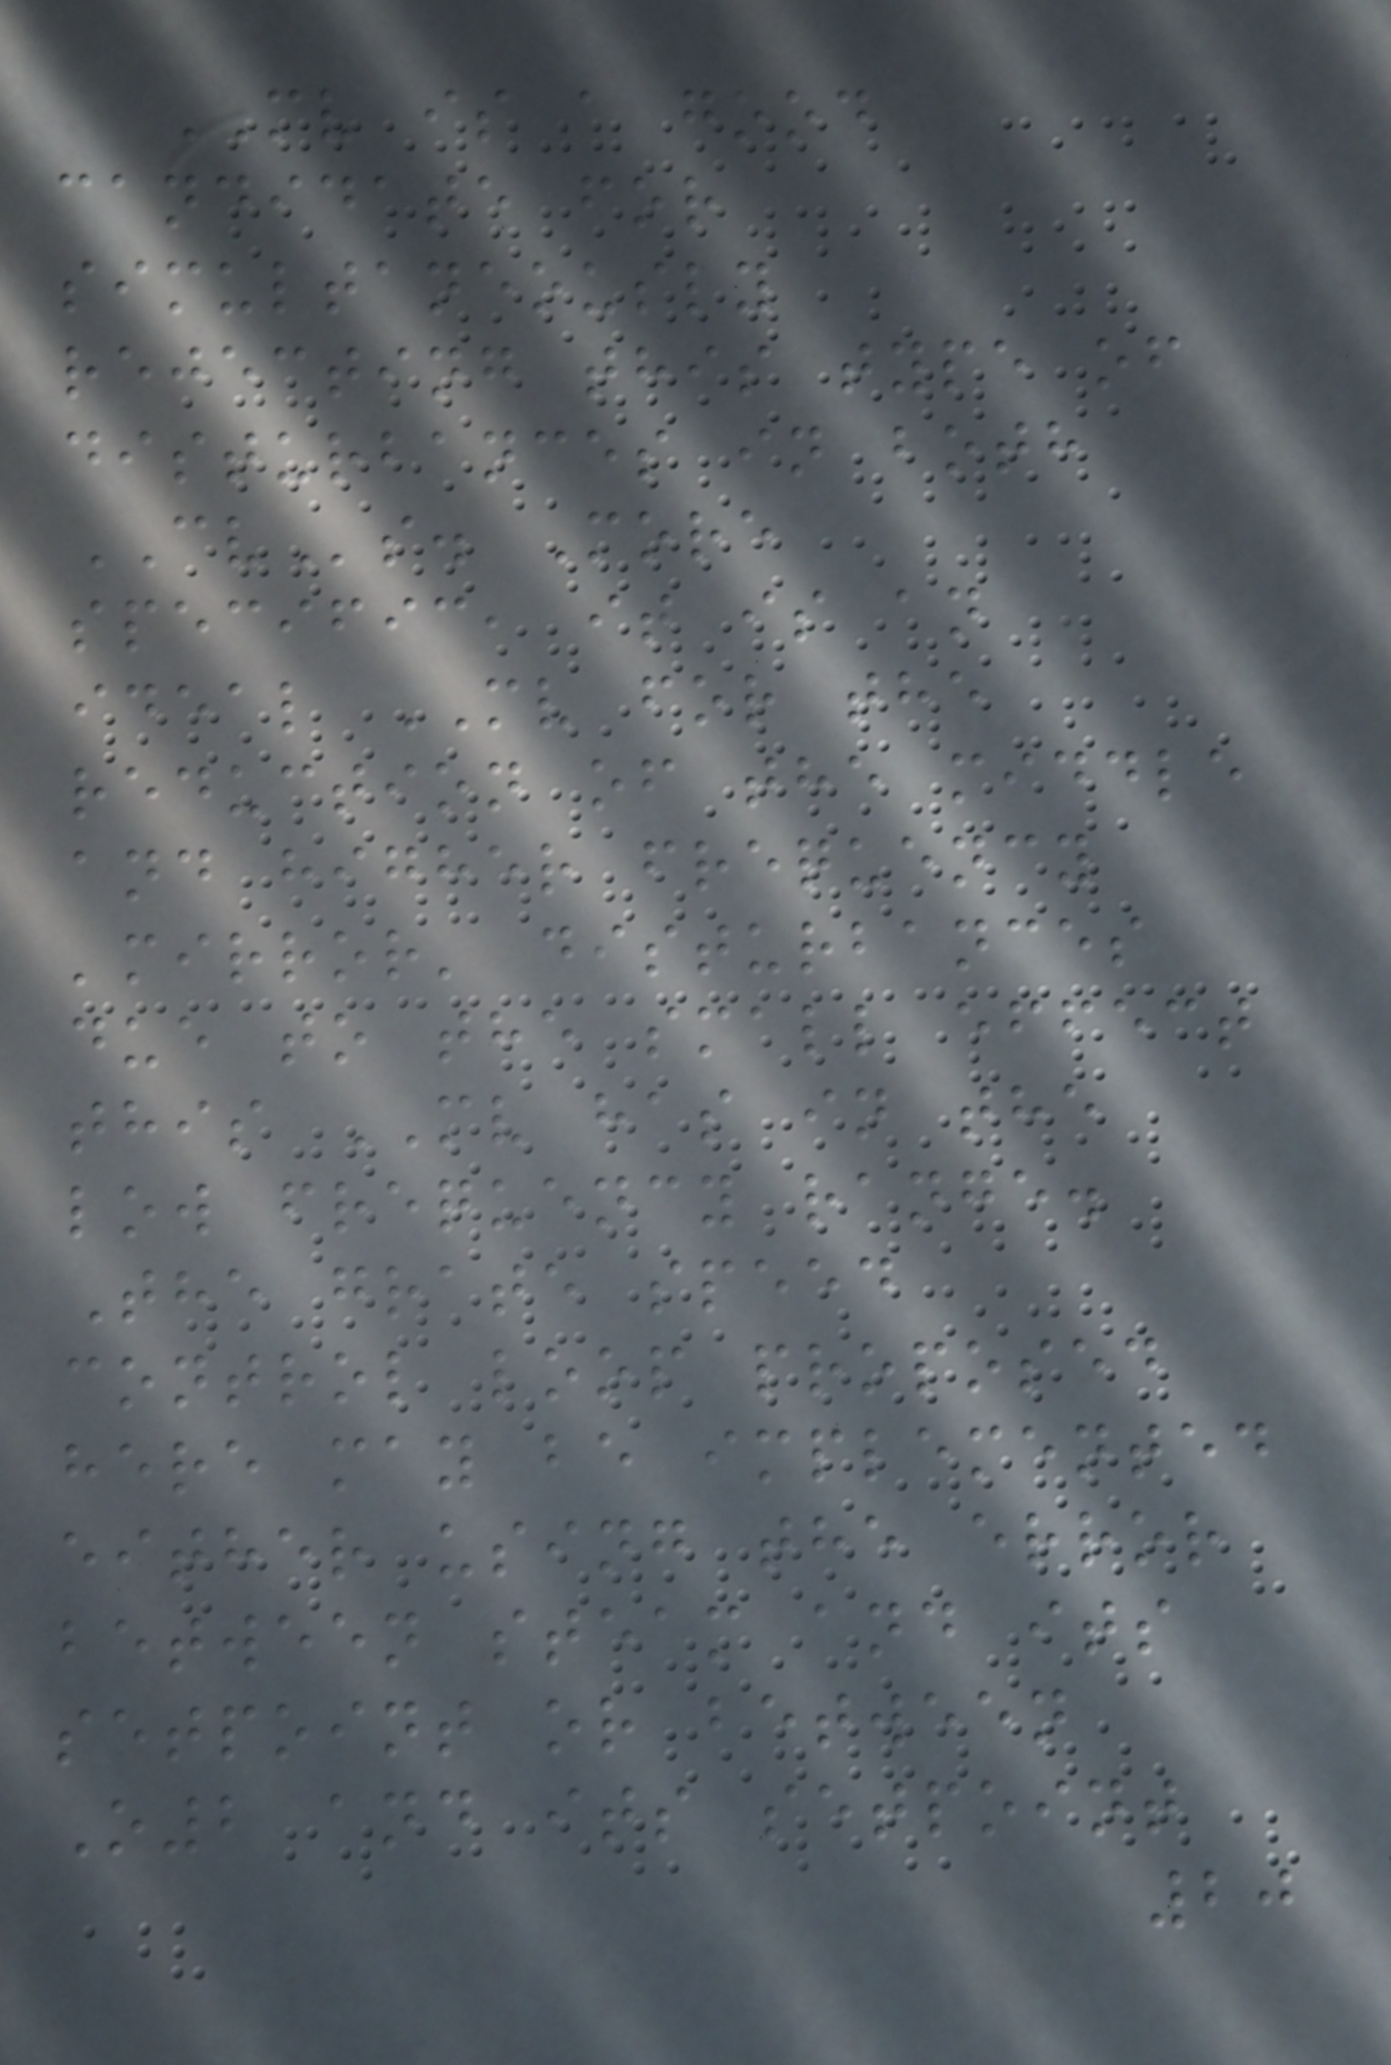MV is a good
candidate for
simultaneously
rejecting this type of
disturbances in both
CVs. More
specific, it is an
ideal MV for the
reduction of the middle
and higher frequency
'mirror' disturbances
due to the small effect
this MV has in the
low frequency range.
The grate speed
control loop proposed
here may be implemented
either using the error
between steam and its
setpoint or between
O2 and its setpoint
20
